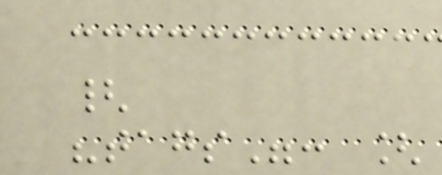{
"tags": [
